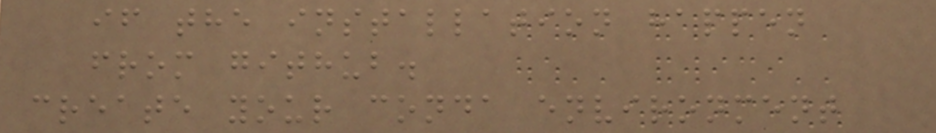if the installation happen
from github.
create your conda environment
